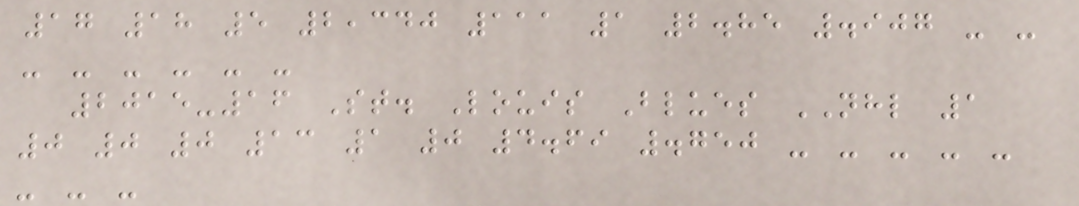17 18 5 2,340 111 1 2.85 .907 - -
- - - - - -
2015-16 St. Louis Blues NHL 1
0 0 0 13 1 0 4.69 .750 - - - - -
- - -
